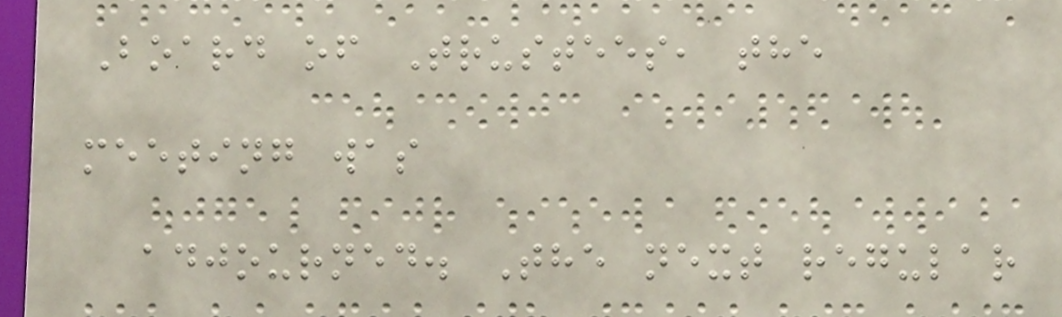Board of Trustees, the
meeting was
adjourned. The next regular
